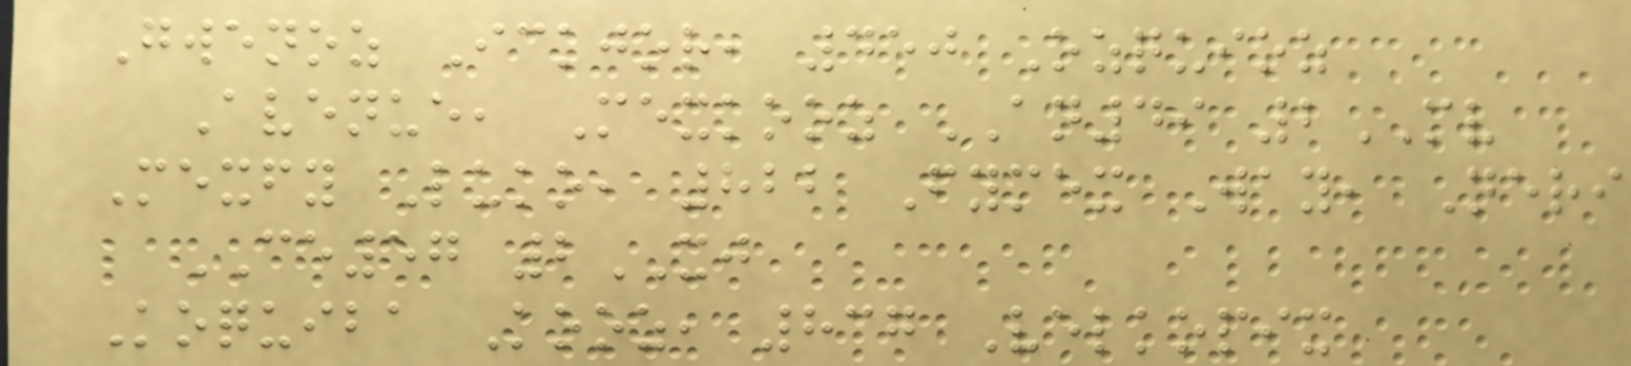Gwenoz Ickjor, 450 Ozquioz
Avenue, Mexkooz AN49 2MV
Mexfy Luko, 822 Fymex Way, Neri
CE57 2XJ
Koquiba Kooz, 837 Velkopix
